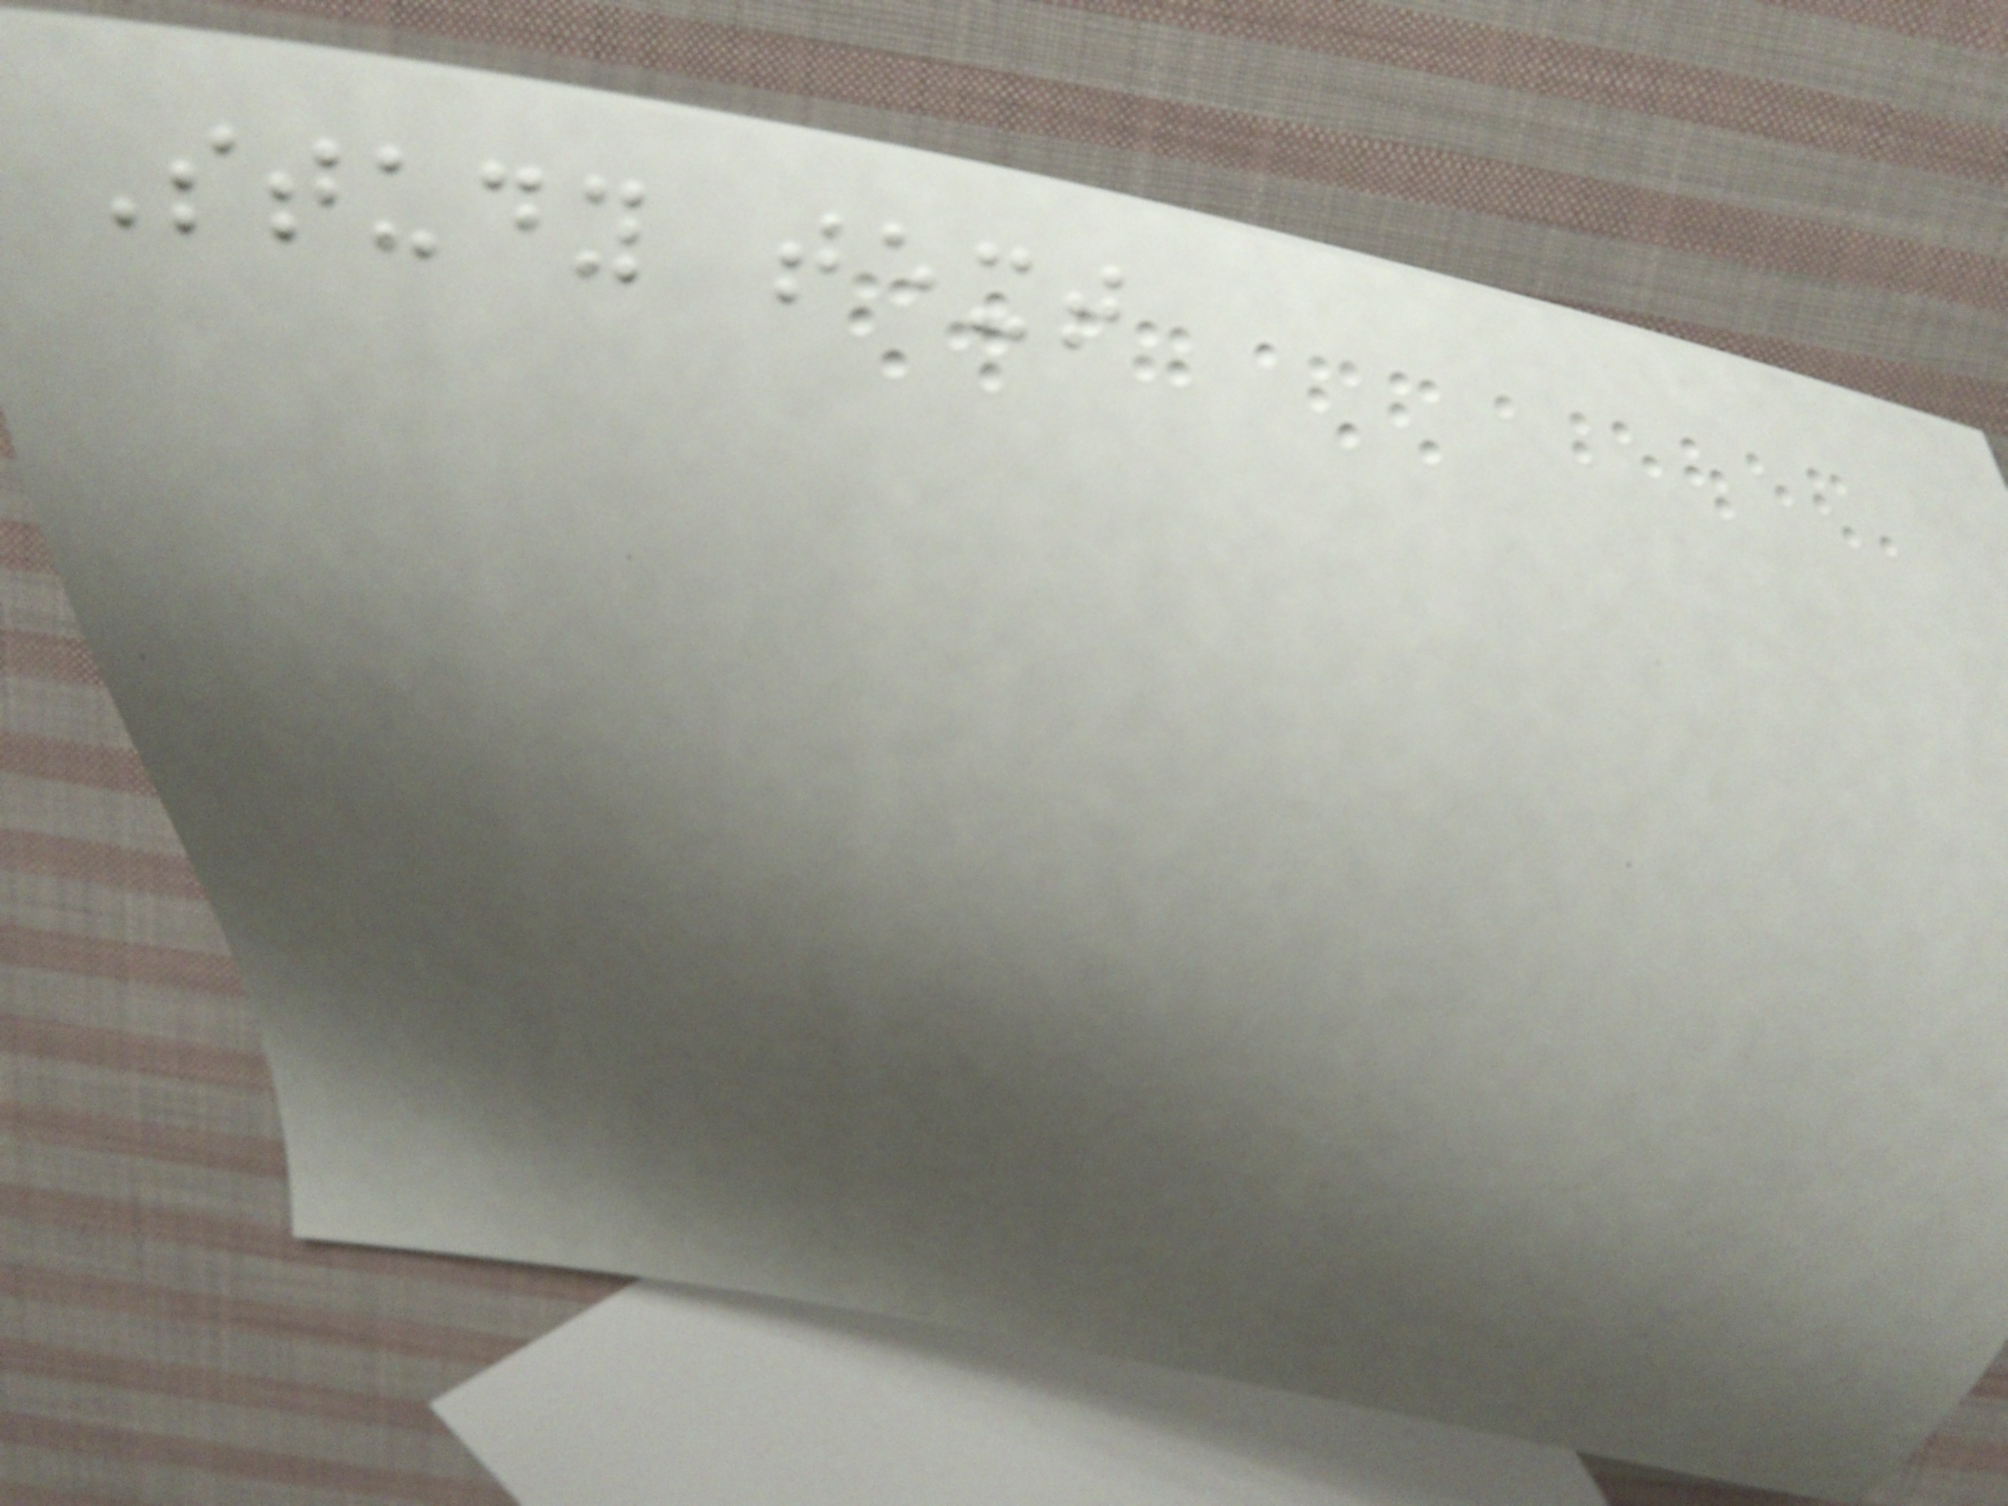Study text
